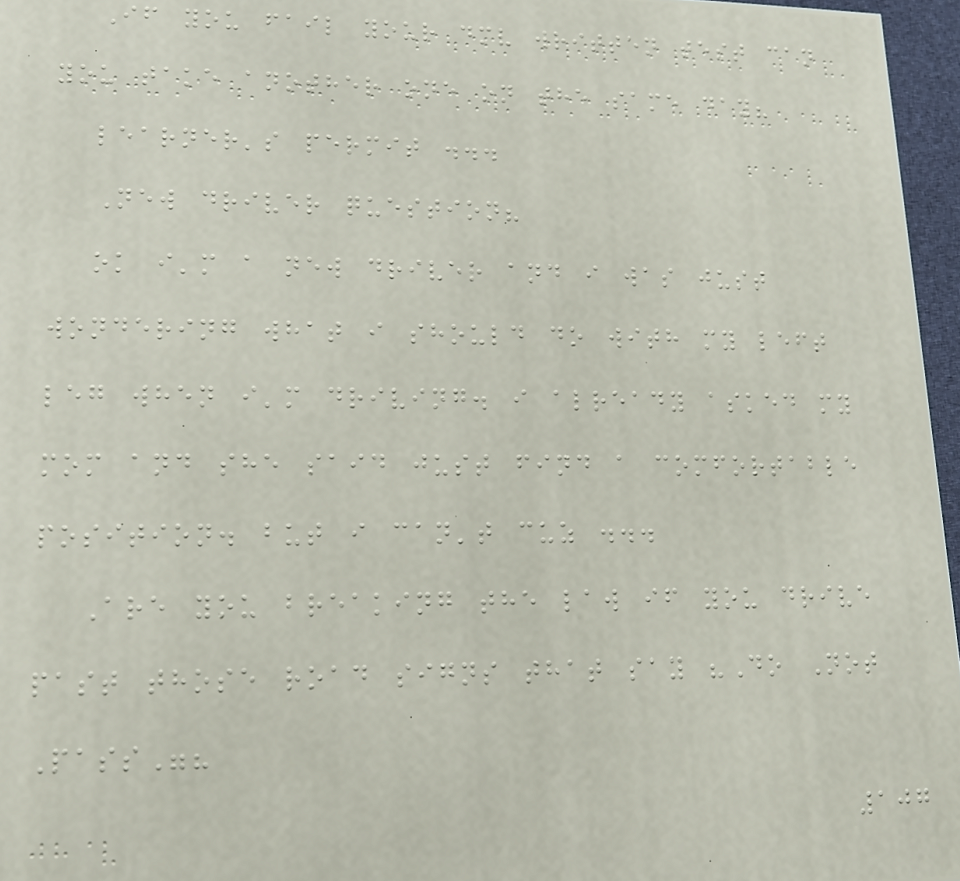If you fail your dmv written test can
you take another one on the same day?
learner's permit ...
New driver question?
ok i'm a new driver and i was just
wondering what i should do with my left
leg when i'm driving. i already asked my
mom and she said just find a comfortable
position. but i can't cuz ...
Are you breaking the law if you drive
past those road signs that say "Do Not
Pass"?
107
